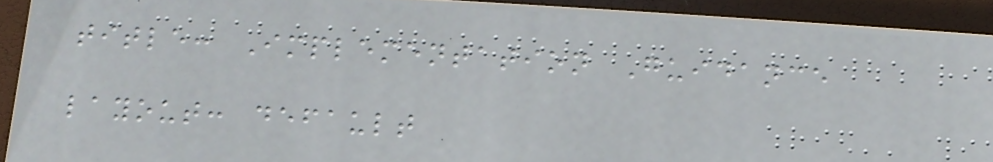title: Implementation Guidance
layout: default
